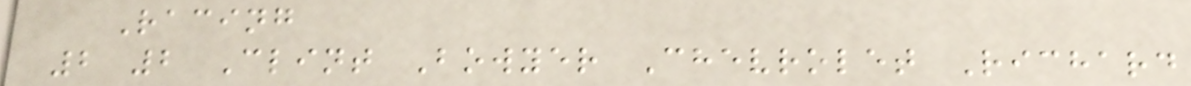Racing
2 2 Clint Bowyer Chevrolet Richard
